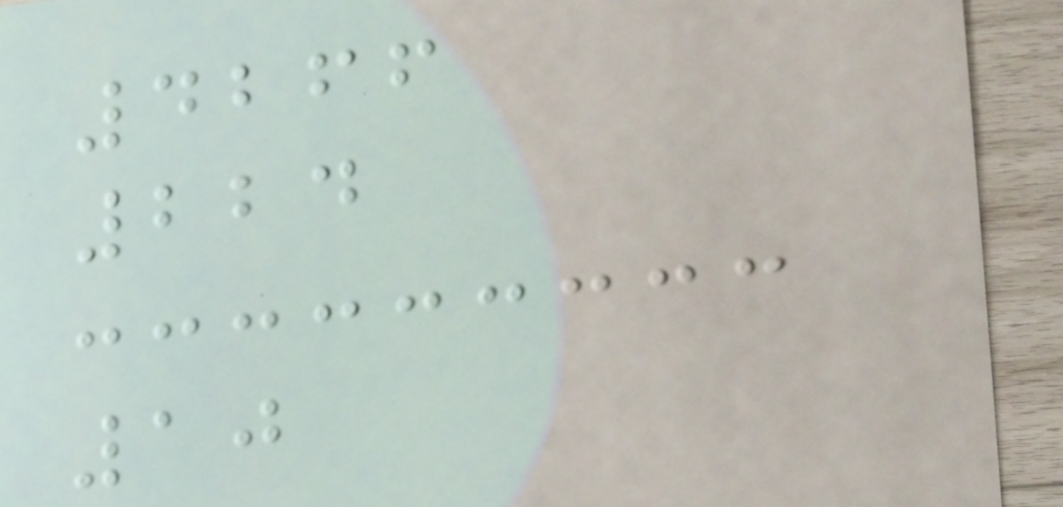4266
224
10
